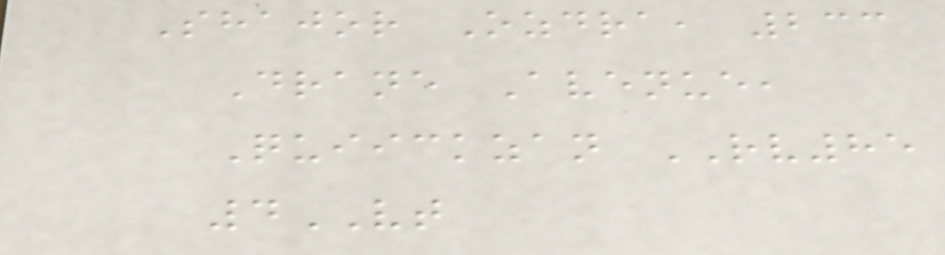Shajor Ozdra, 233
Drane Avenue,
Quiickzan RV85
4VT
